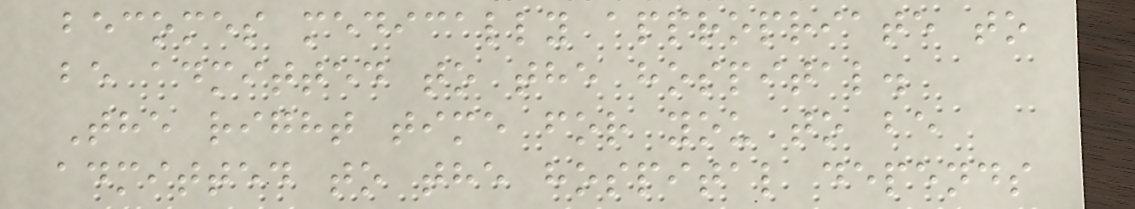becomes medically appropriate to
be admitted to the hospital.
The right time for you to be
admitted to the hospital depends
